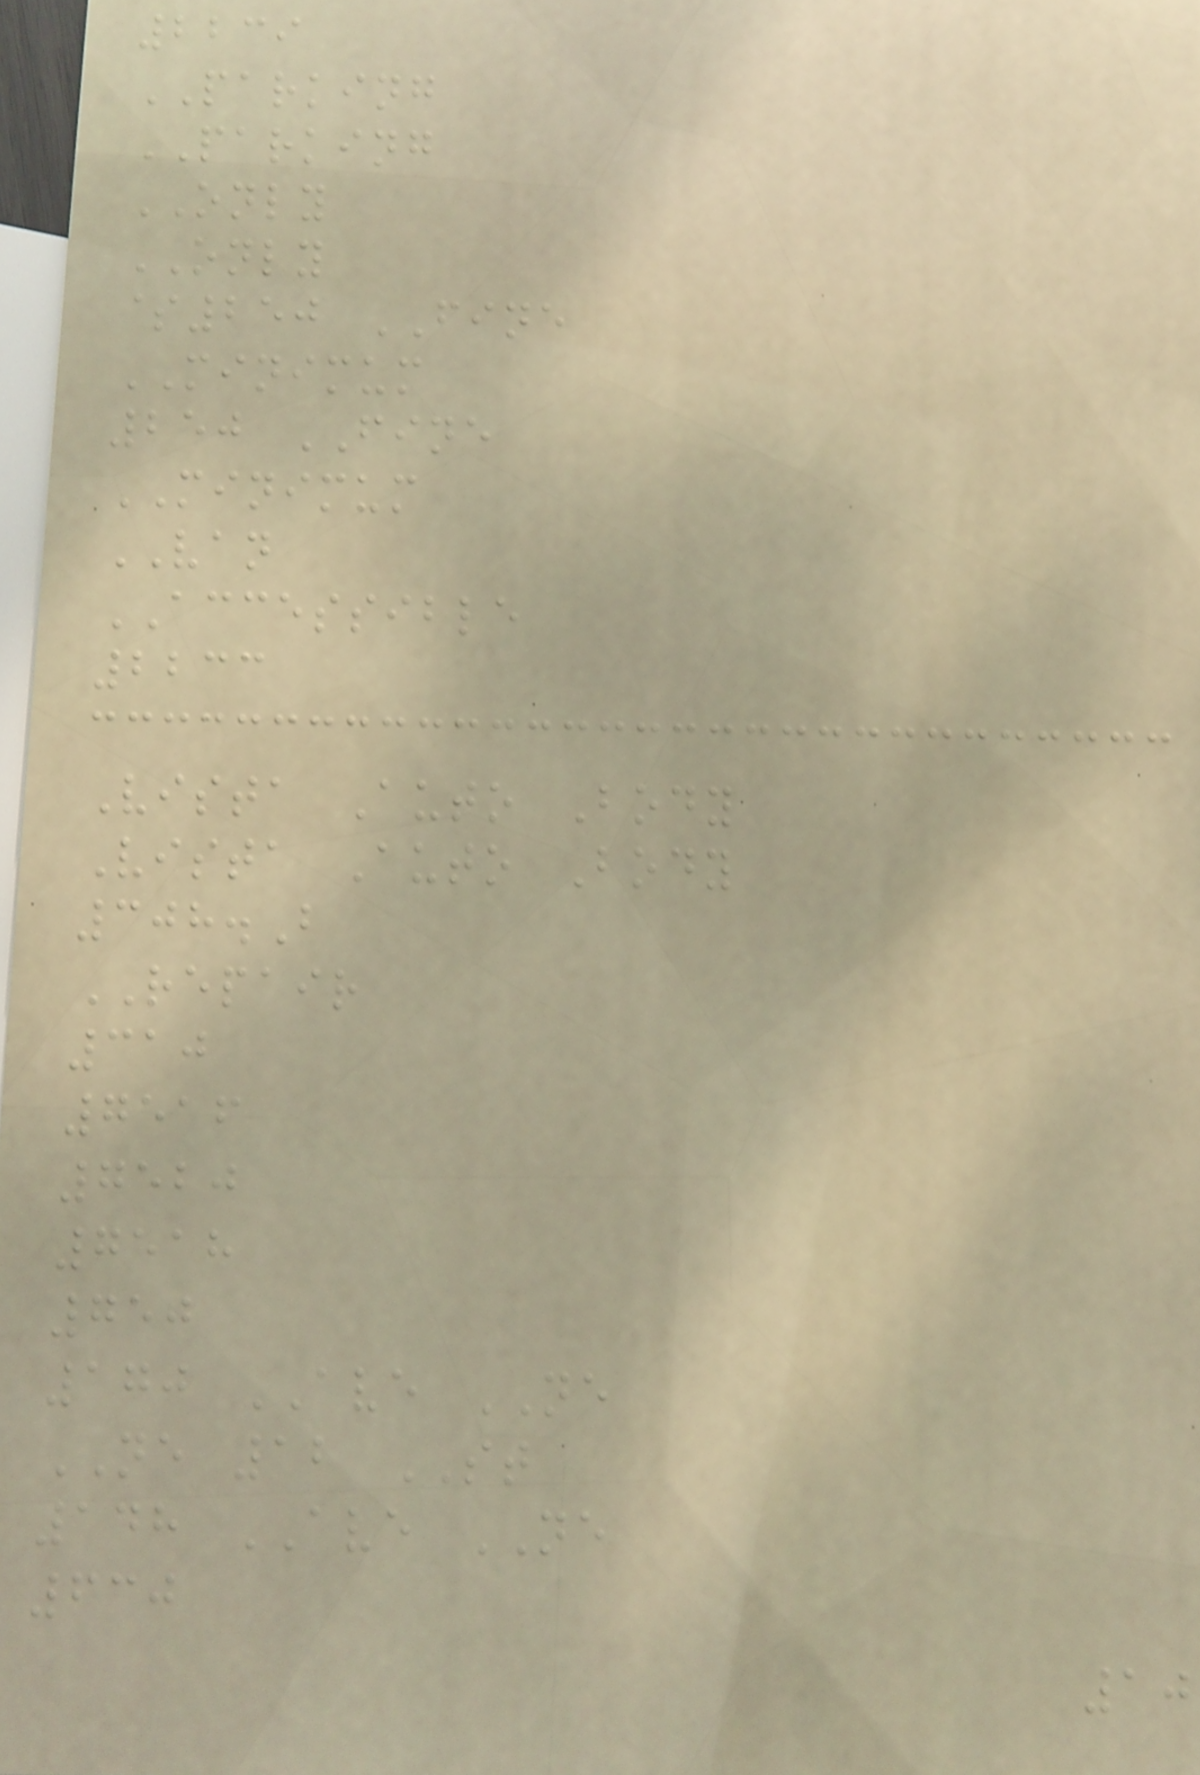2239
PARKING
PARKING
ONLY
ONLY
$250 FINE
MINIMUM
250 FINE
MINIMUM
VAN
ACCESSIBLE
2233
Vista Auto Body
Vista Auto Body
308.B
REPAIR
310
7516
7520
7518
750
170 AVE NE
NE 12 ST
148 AVE NE
630
10
